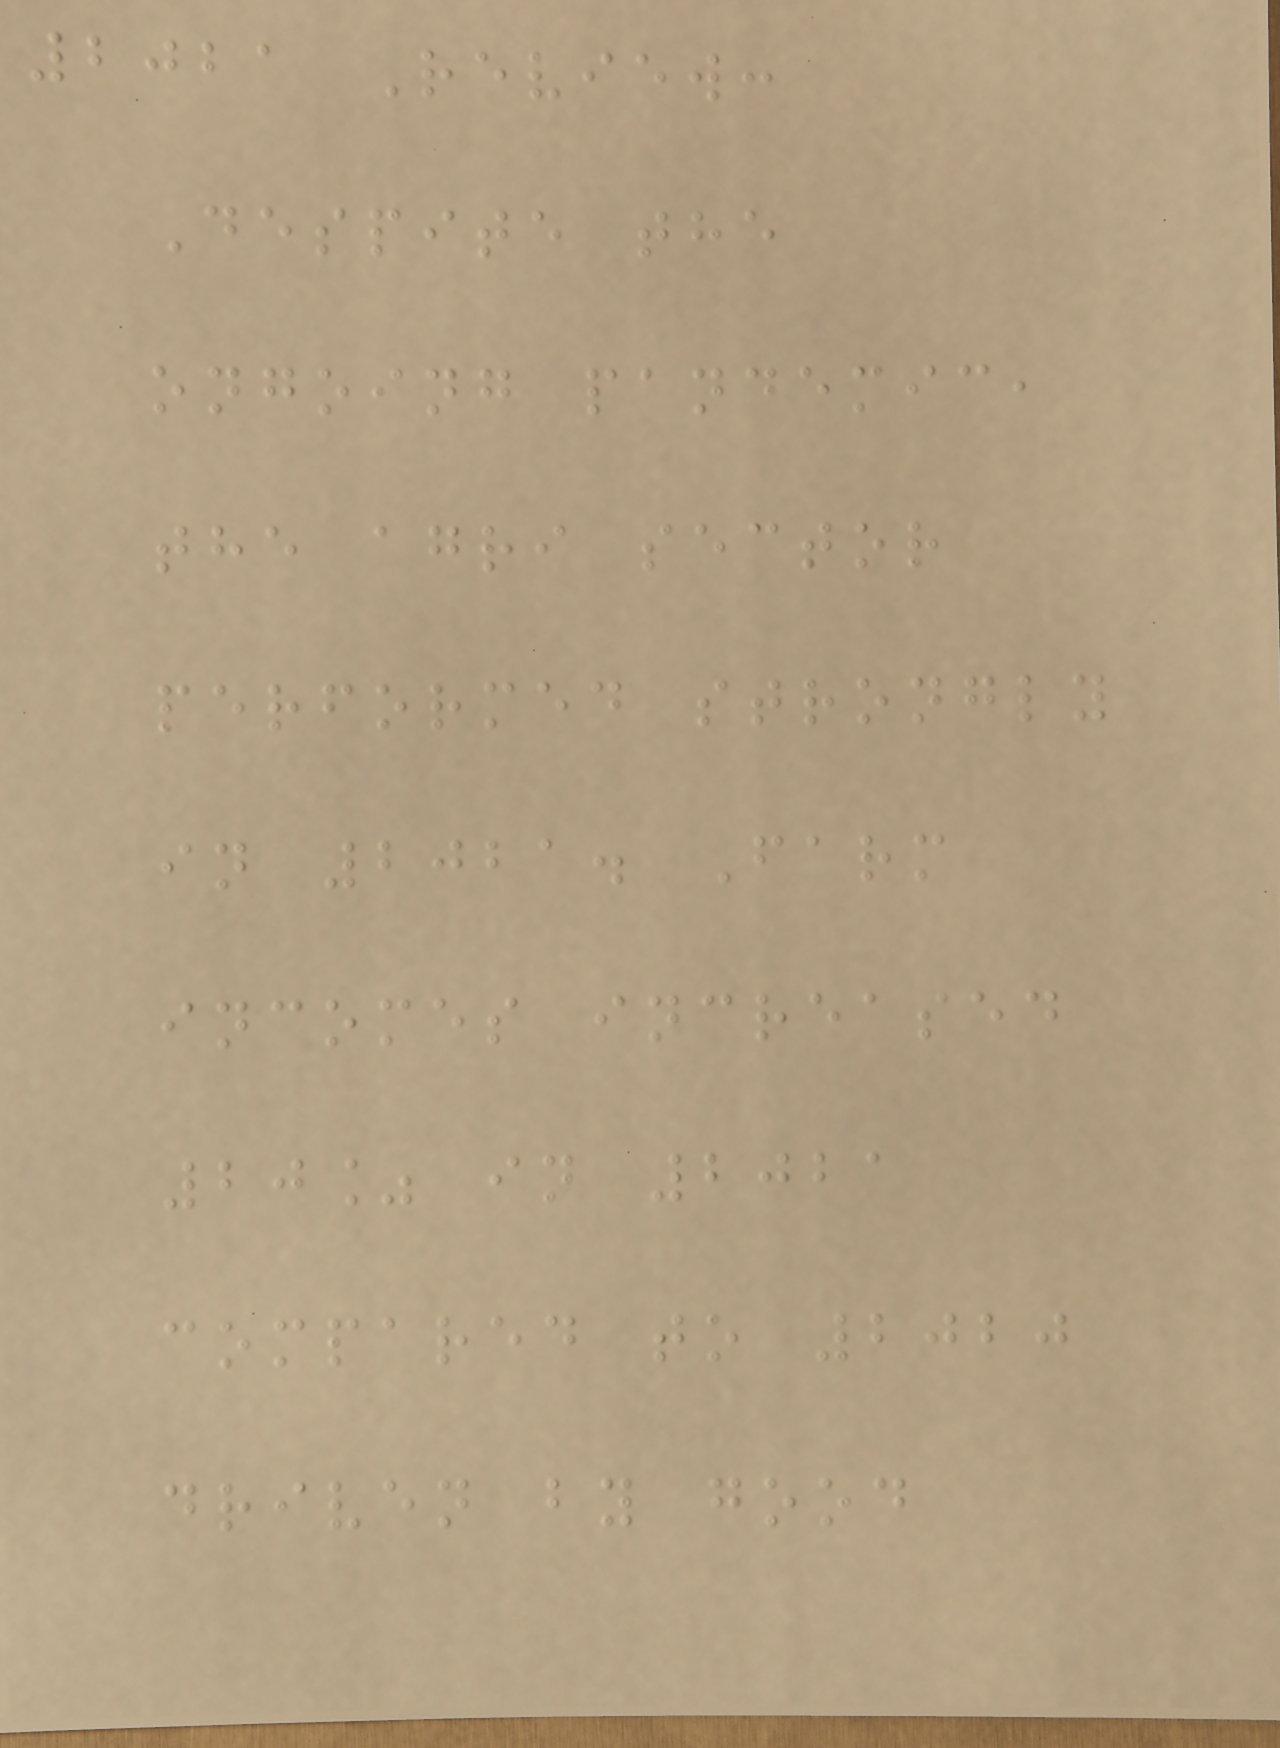2021 Review:
Despite the
ongoing pandemic,
the agri sector
performed strongly
in 2021. Farm
incomes increased
20% in 2021
compared to 2020
driven by good
